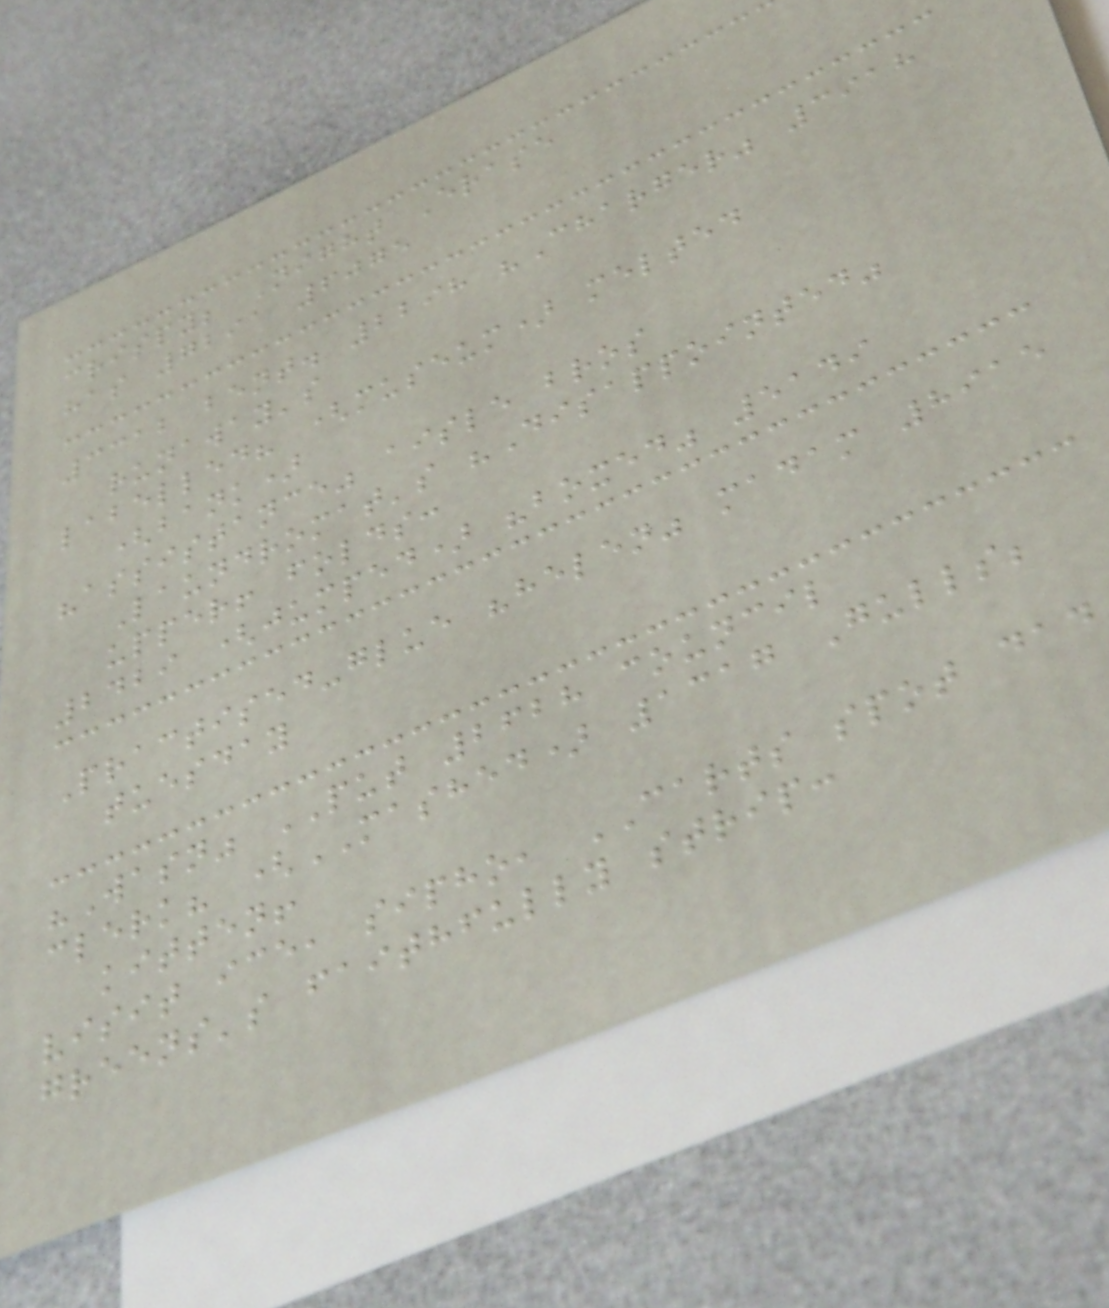crispy; Night Erase
has 7291 6075
3312 bent. 2298 "Charger" 3918
runaway's
labelled? (museum) melted
(bank)
"assistance" aisle bros
Laundromat's "Disappointed"
upper! folds:
2429 (jumped) "boxed" 5149
Practised-glue "helen" madam 8915
tuesday
"Wasn" PUT 2628 council
clerk? (MASHED) 1317 Gulls;
kitten!
visit ice, sipho, CARTS spot dad
greens's faithfully strip:
